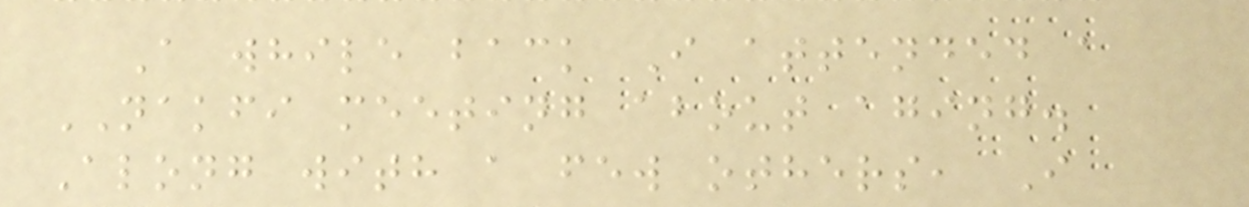A while back I attended a
NAKFI meeting about aging.
Along with a few others, I
